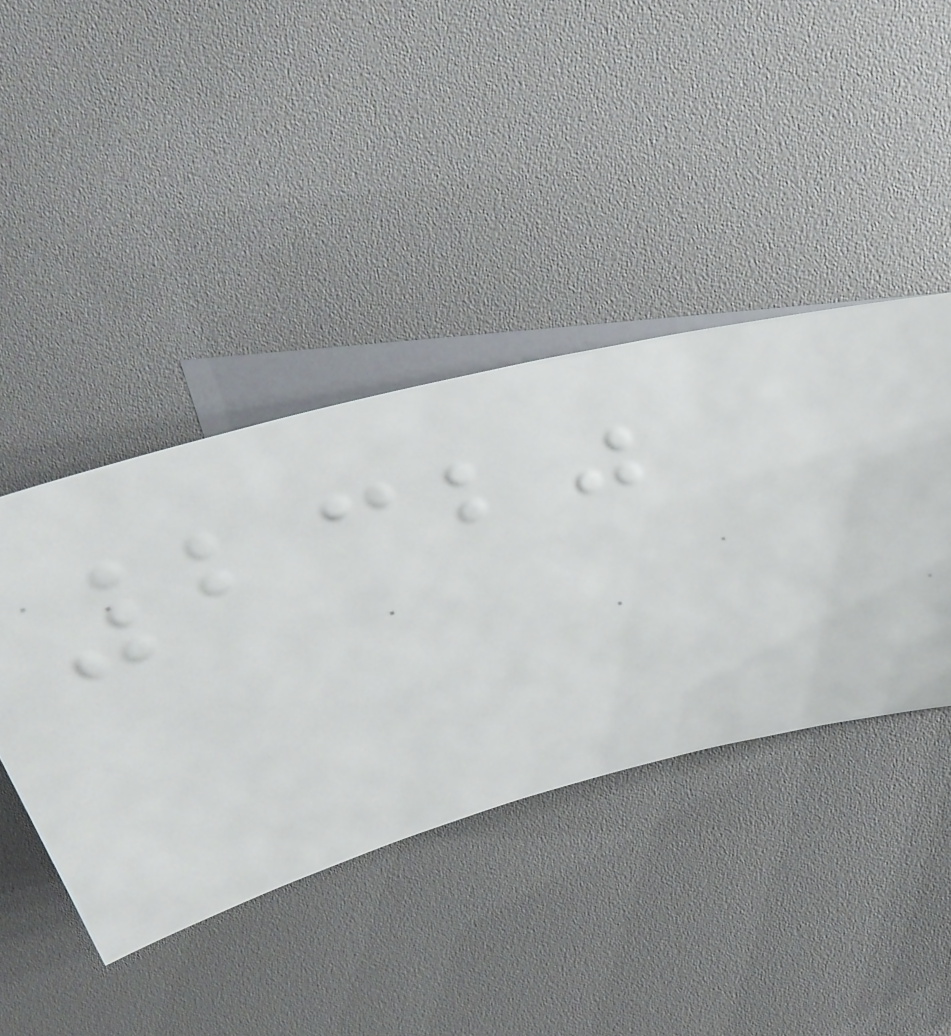2320
